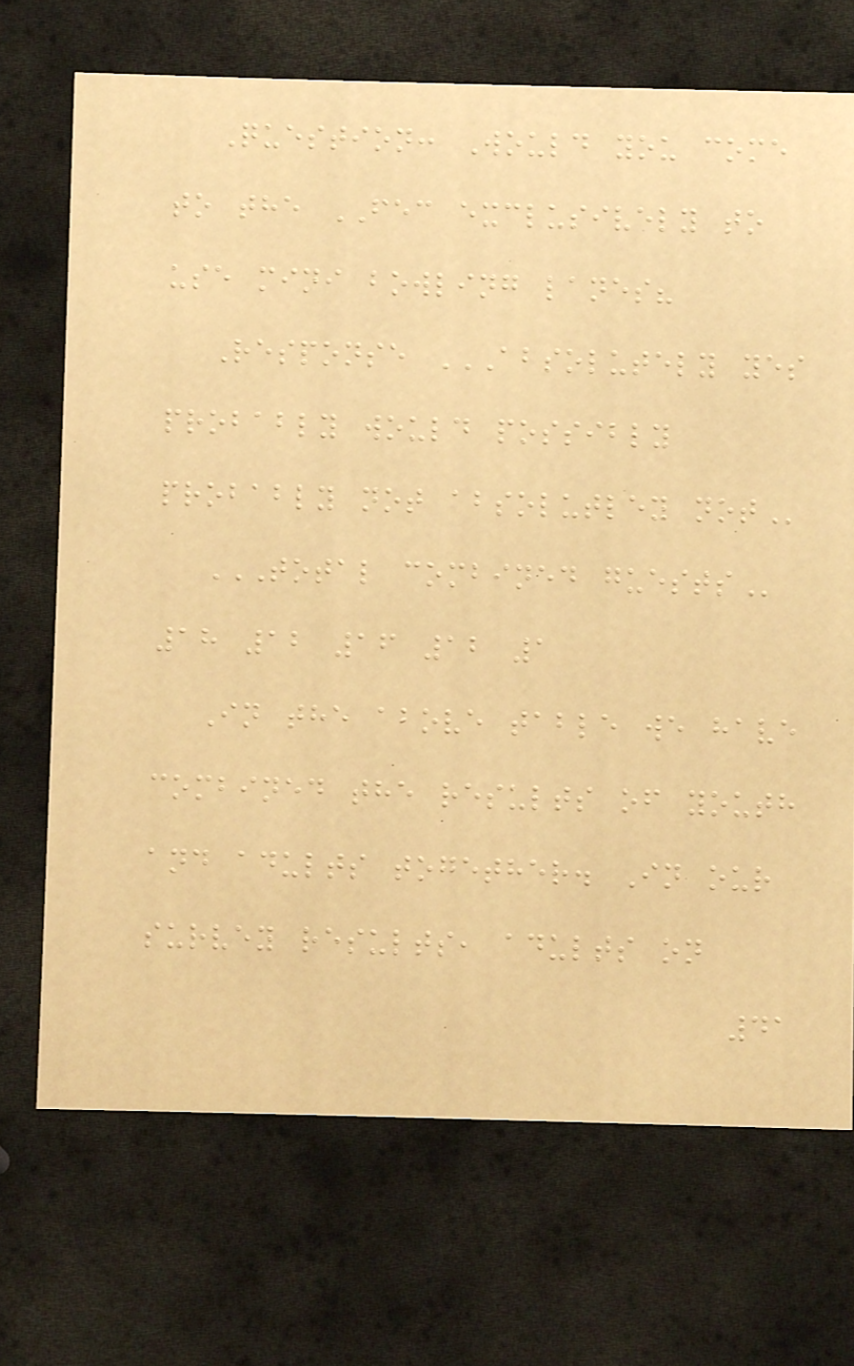Question: Would you come
to the FEC exclusively to
use mini bowling lanes?
Response ABSOLUTELY YES
PROBABLY WOULD POSSIBLY
PROBABLY NOT ABSOLUTLEY NOT
TOTAL COMBINED GUESTS
18 12 16 12 1
In the above table we have
combined the results of youth
and adults together. In our
survey results, adults on
41
